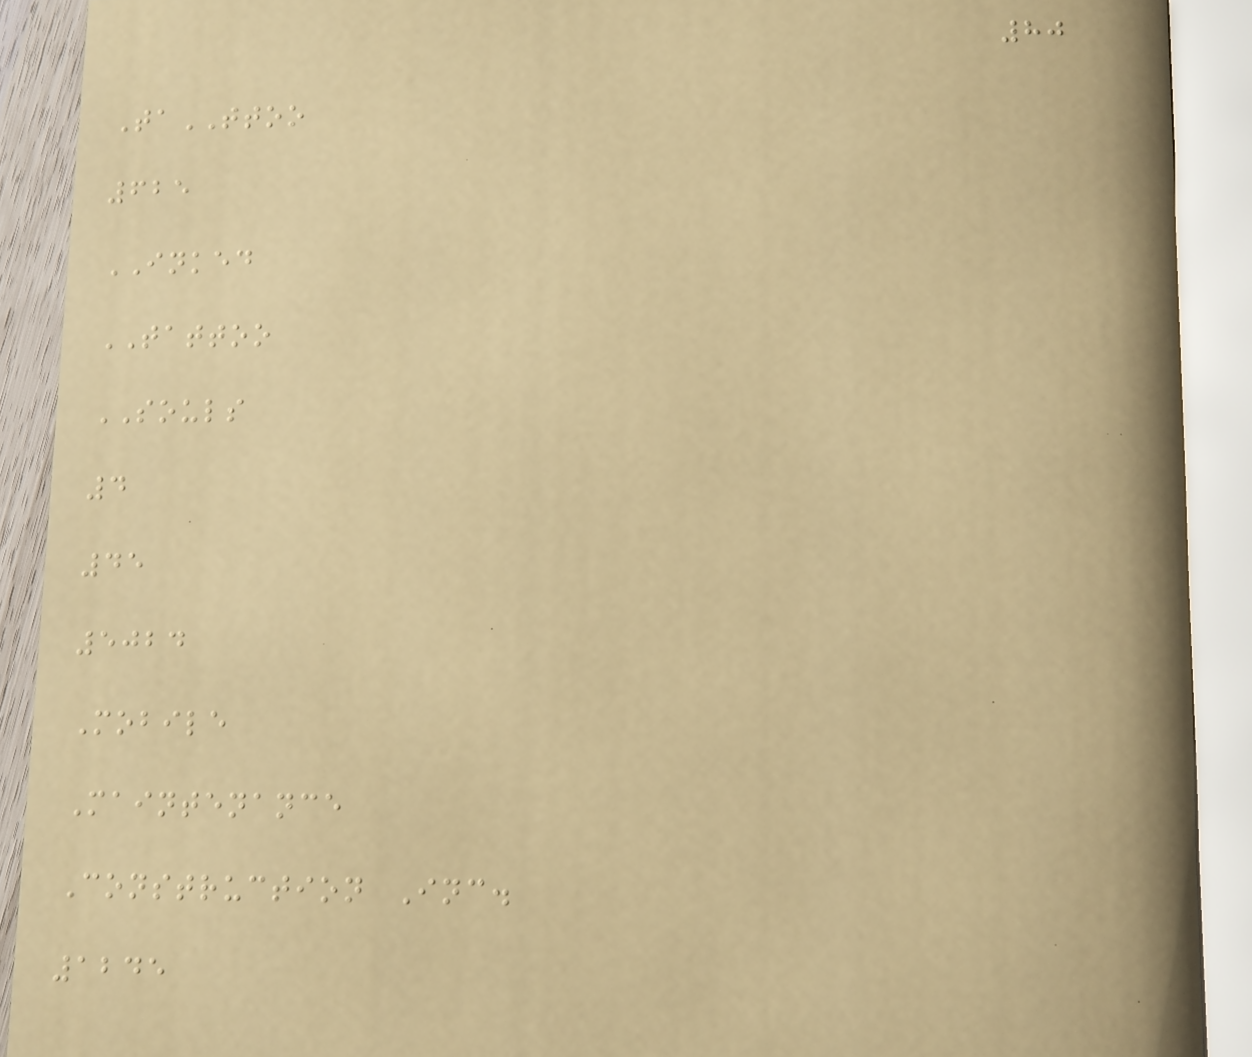80
TaTTOO
625
INKED
TATTOO
SOULS
4
45
5024
Mobile
Maintenance
Construction Inc.
1245
